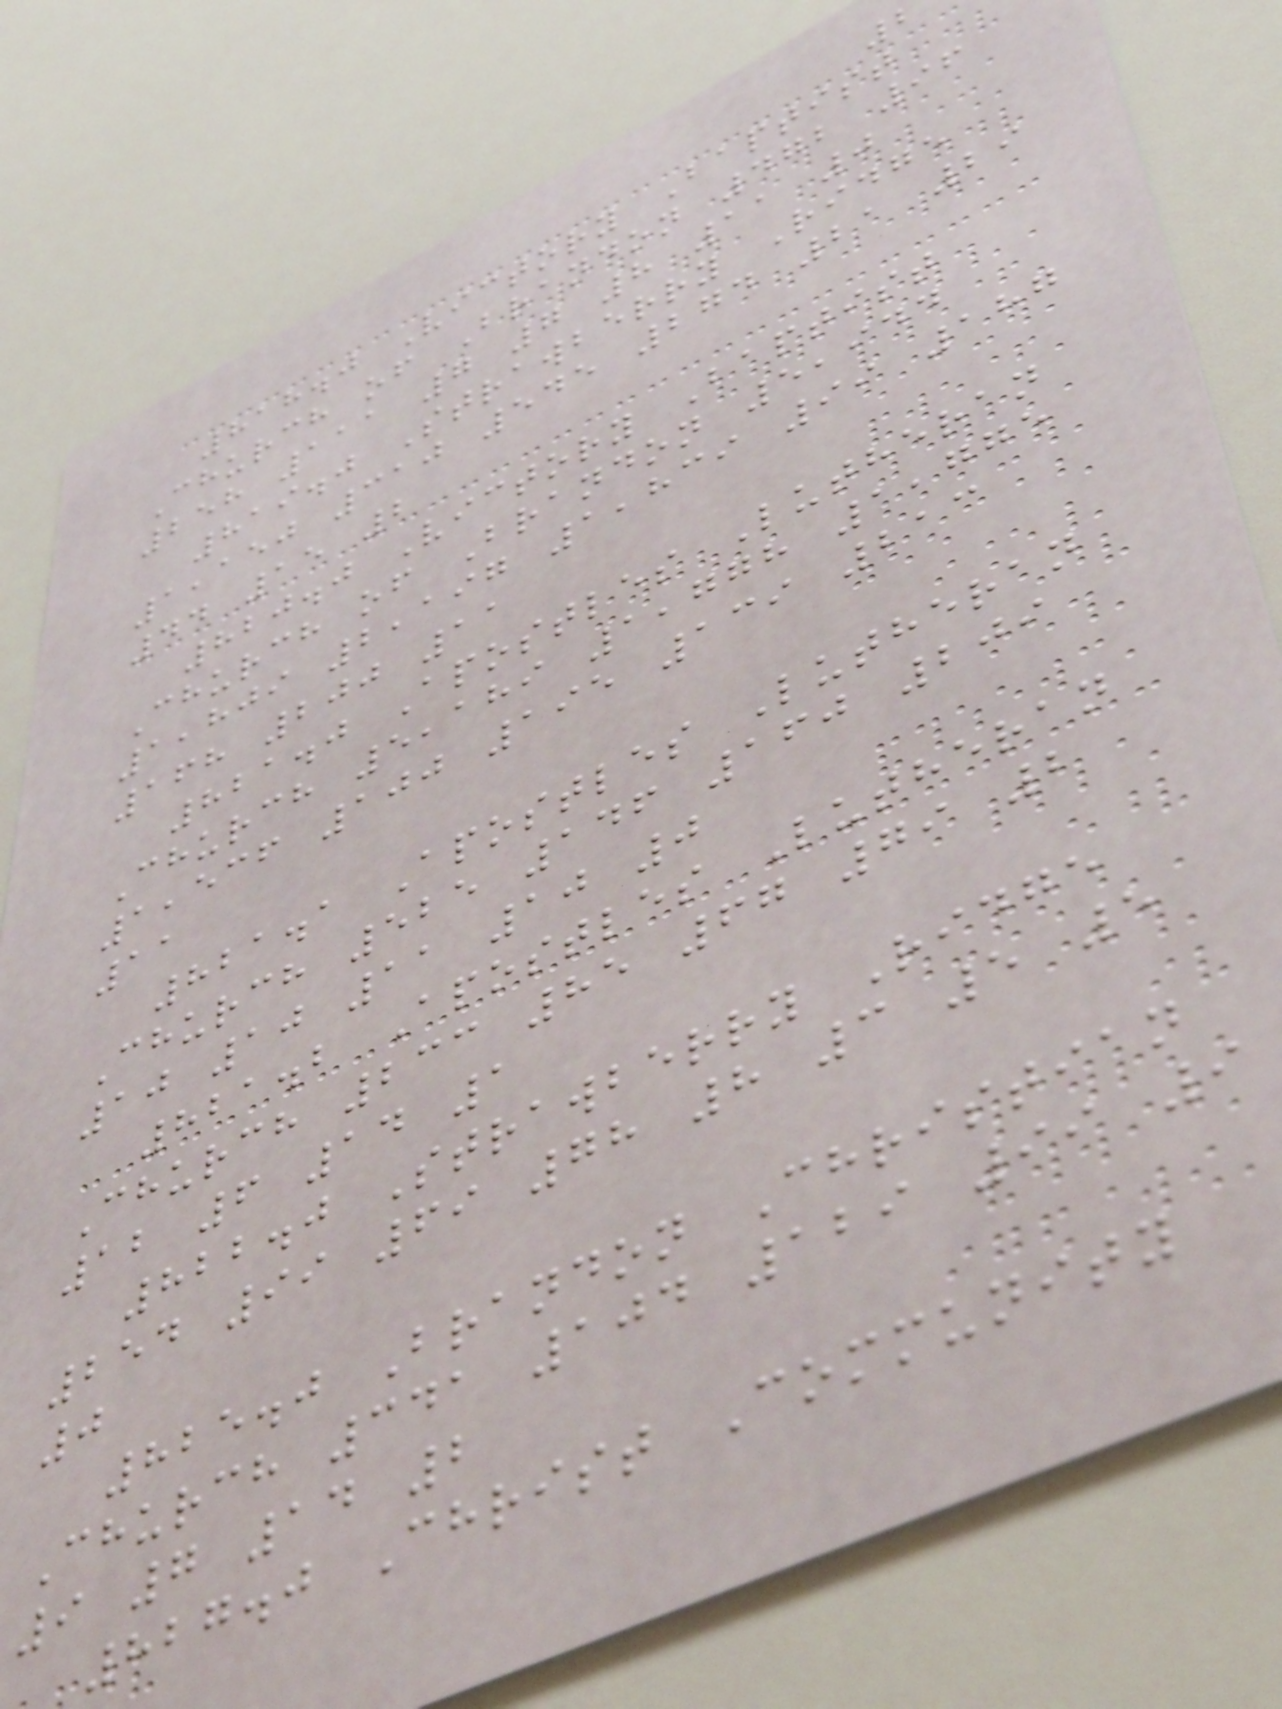818.0 Victory Baptist
Church of Brandon 472 96
258 111 7 7 8 11 0
819.0 Strawberry Ridge
1,150 310 545 274 21 29
44 15 2
820.0 Victory Baptist
Church of Brandon 5,944
1,809 2,197 1,839 99 187
168 200 11
821.0 Apostles Lutheran
Church 5,189 1,778 1,775
1,536 100 195 139 213
11
821.1 Apostles Lutheran
Church 525 146 160 209
10 10 11 10 0
821.2 Apostles Lutheran
Church 233 85 67 79 2
12 6 14 1
822.0 Strawberry Ridge
254 99 69 78 8 3 5 5
0
825.0 Brandon Christian
Church 341 104 129 99 9
9 7 14 2
827.0 Christ Community
